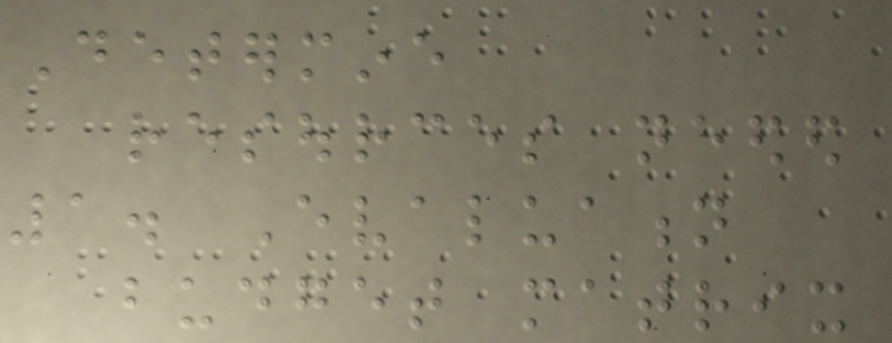Determine
resources needed
1. Evaluation
budget matrix
